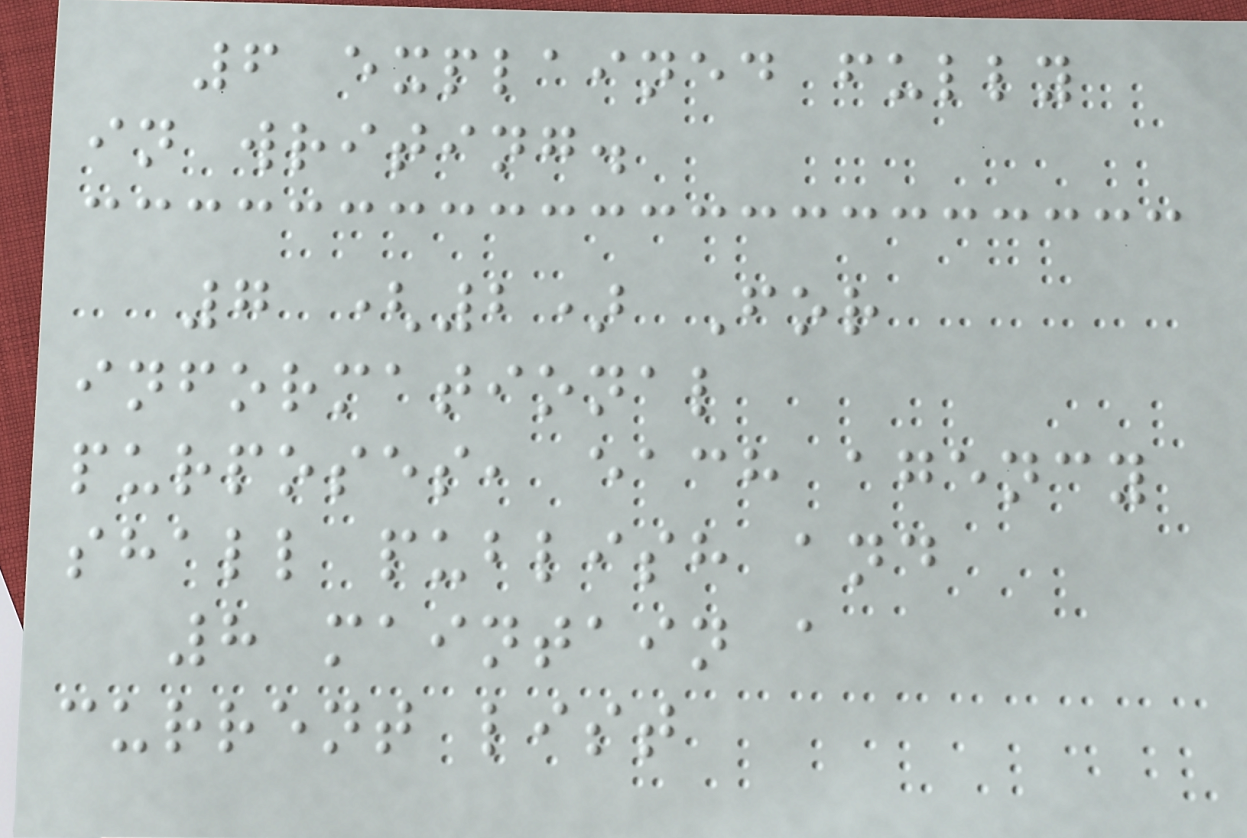6 explained fully
in writing.
7 (2) For
informational
purposes, each agency
shall publish and
8 maintain a
current list
